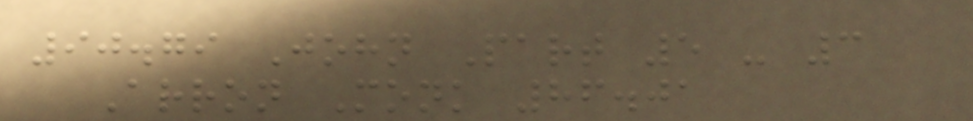90.79 John Part 5 - 3
Arron Monk 86.01
